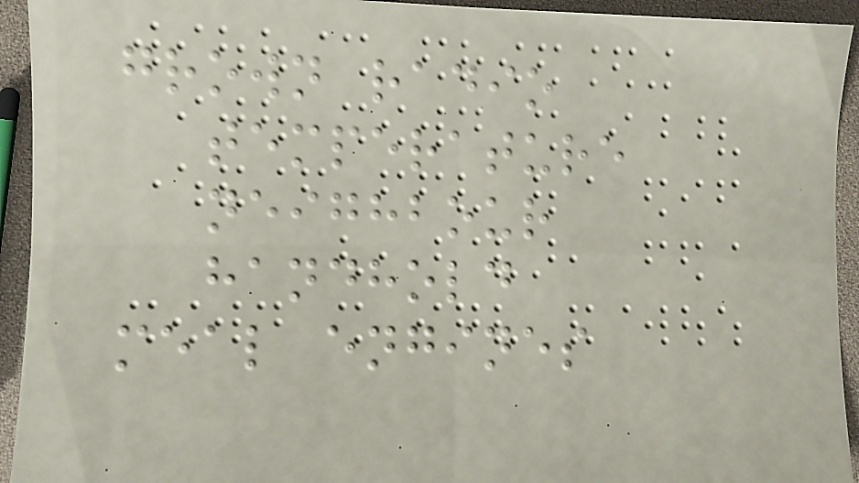grown radio
temperature
neighbour
handhold
meal engines
